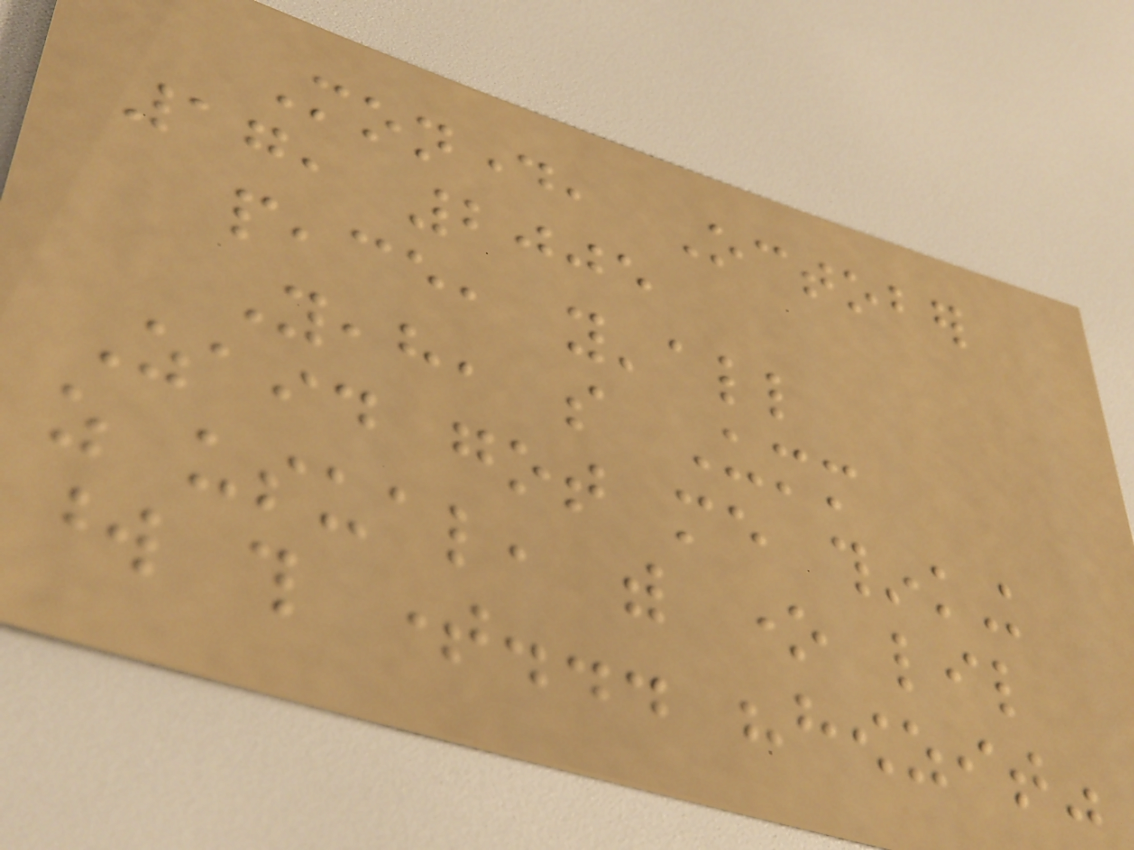Monday, October
17, 2005
peace, y'all
Yeah, so Umm
Zaid got me thinking
as usual, with one lil
word this time... "howzit"
